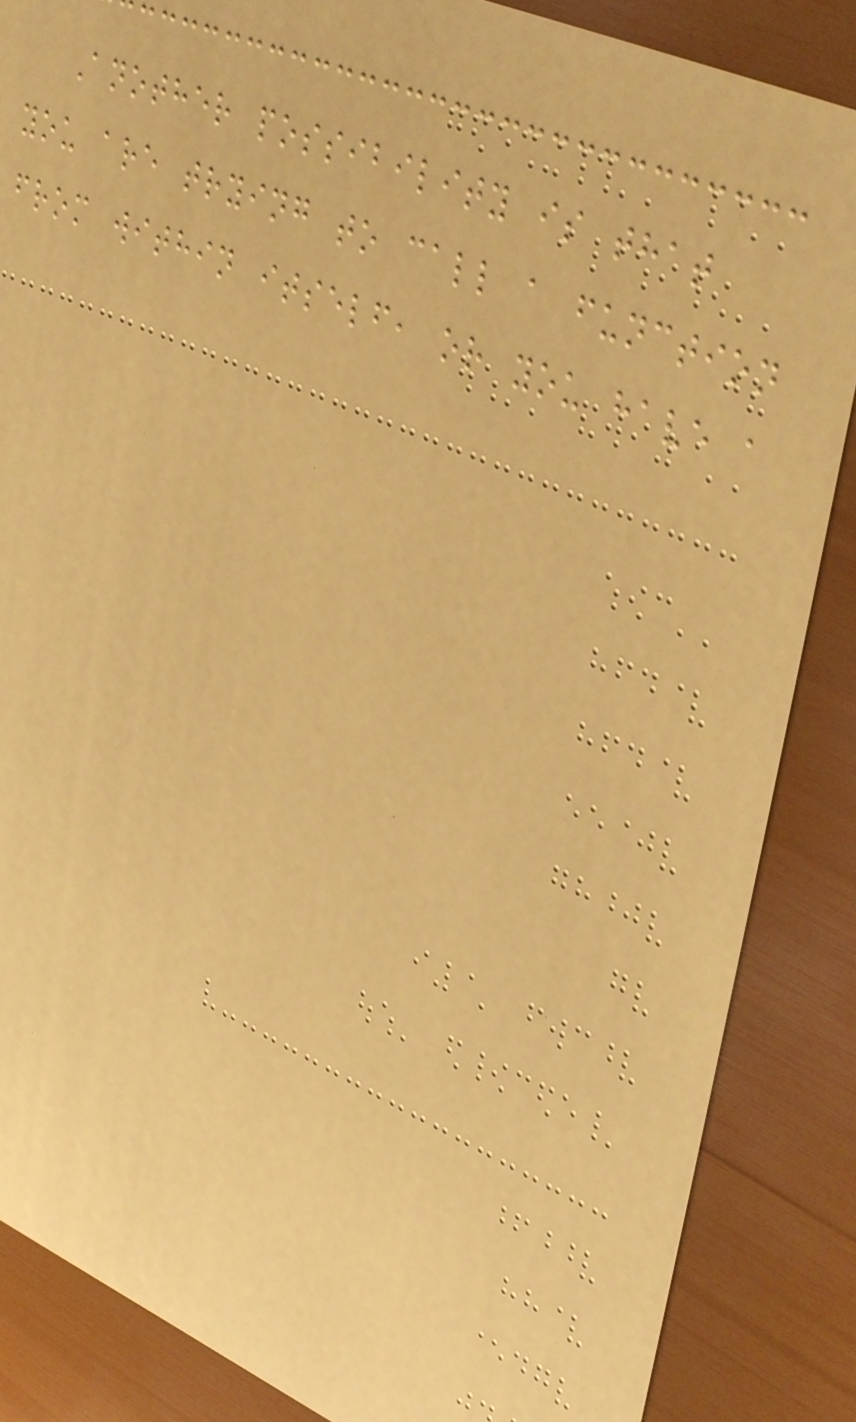Another possibility is that
you are trying to call a function
from within itself, or you have a
